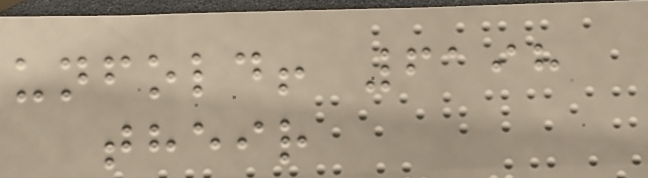unfold! 6198
their
